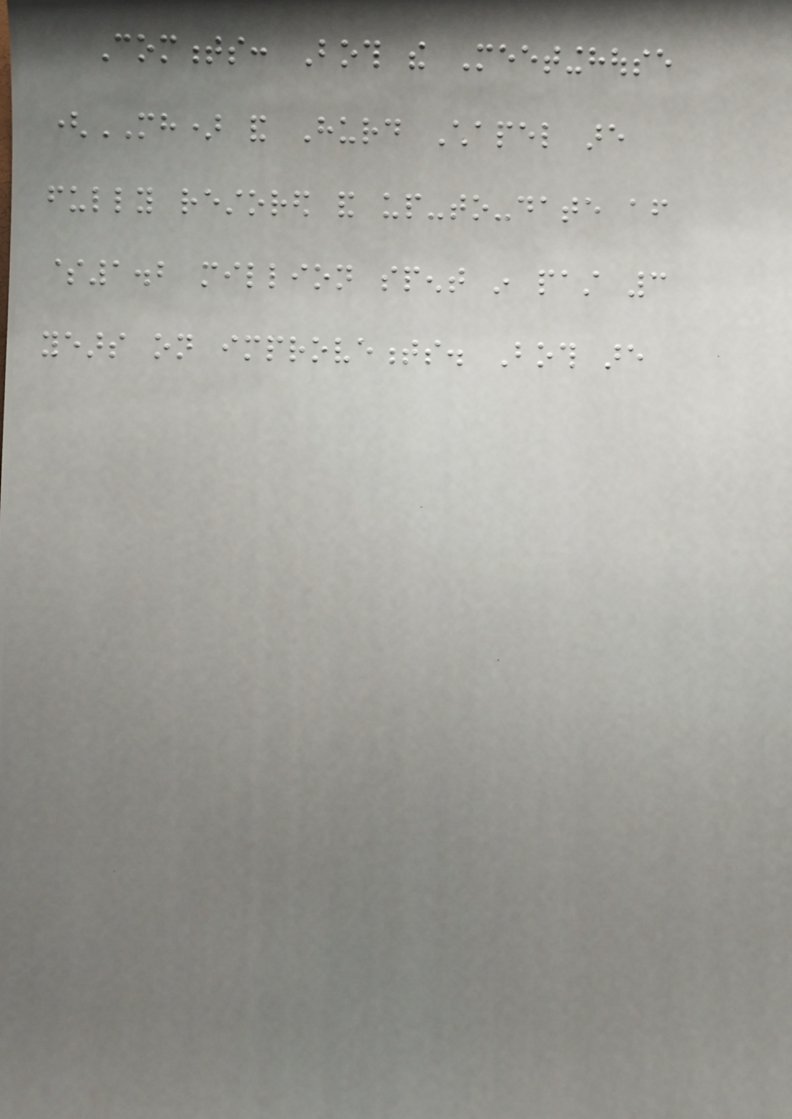Comments: Both the Meetinghouse
(MH) and Hurd Chapel are
fully restored and up-to-date after
$1.2 million spent in past 3
years on improvements. Both are
